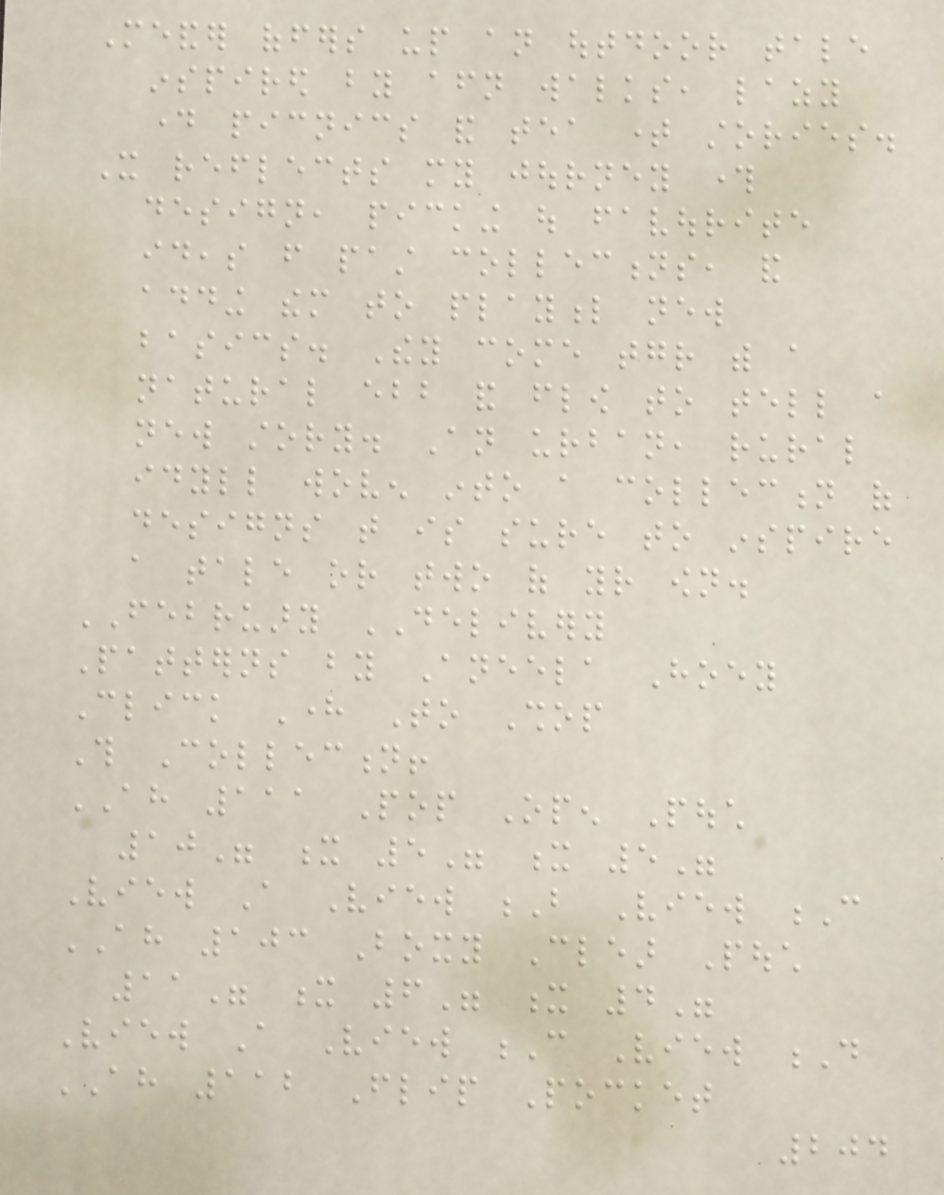Meander offers up an outdoor tale
inspired by afternoon walks, lazy
day picnics and tea time stories.
It reflects my journey through
design, picking out favourite
ideas from past collections, and
adding them to playful new
basics. They come together with a
natural ebb and flow to tell a
new story. An urban, rural
idyll woven into a collection of
designs that is sure to inspire
a tale or two of your own.
FEBRUARY DELIVERY
Patterns by Aneela Hoey
Click Here To Shop
This Collection!
AH 111 Pop Open Pouch
10" x 5" x 5"
View A View B View C
AH 103 Boxy Clear Pouch
11" x 6" x 4"
View A View C View D
AH 112 Flip Pocket
204
